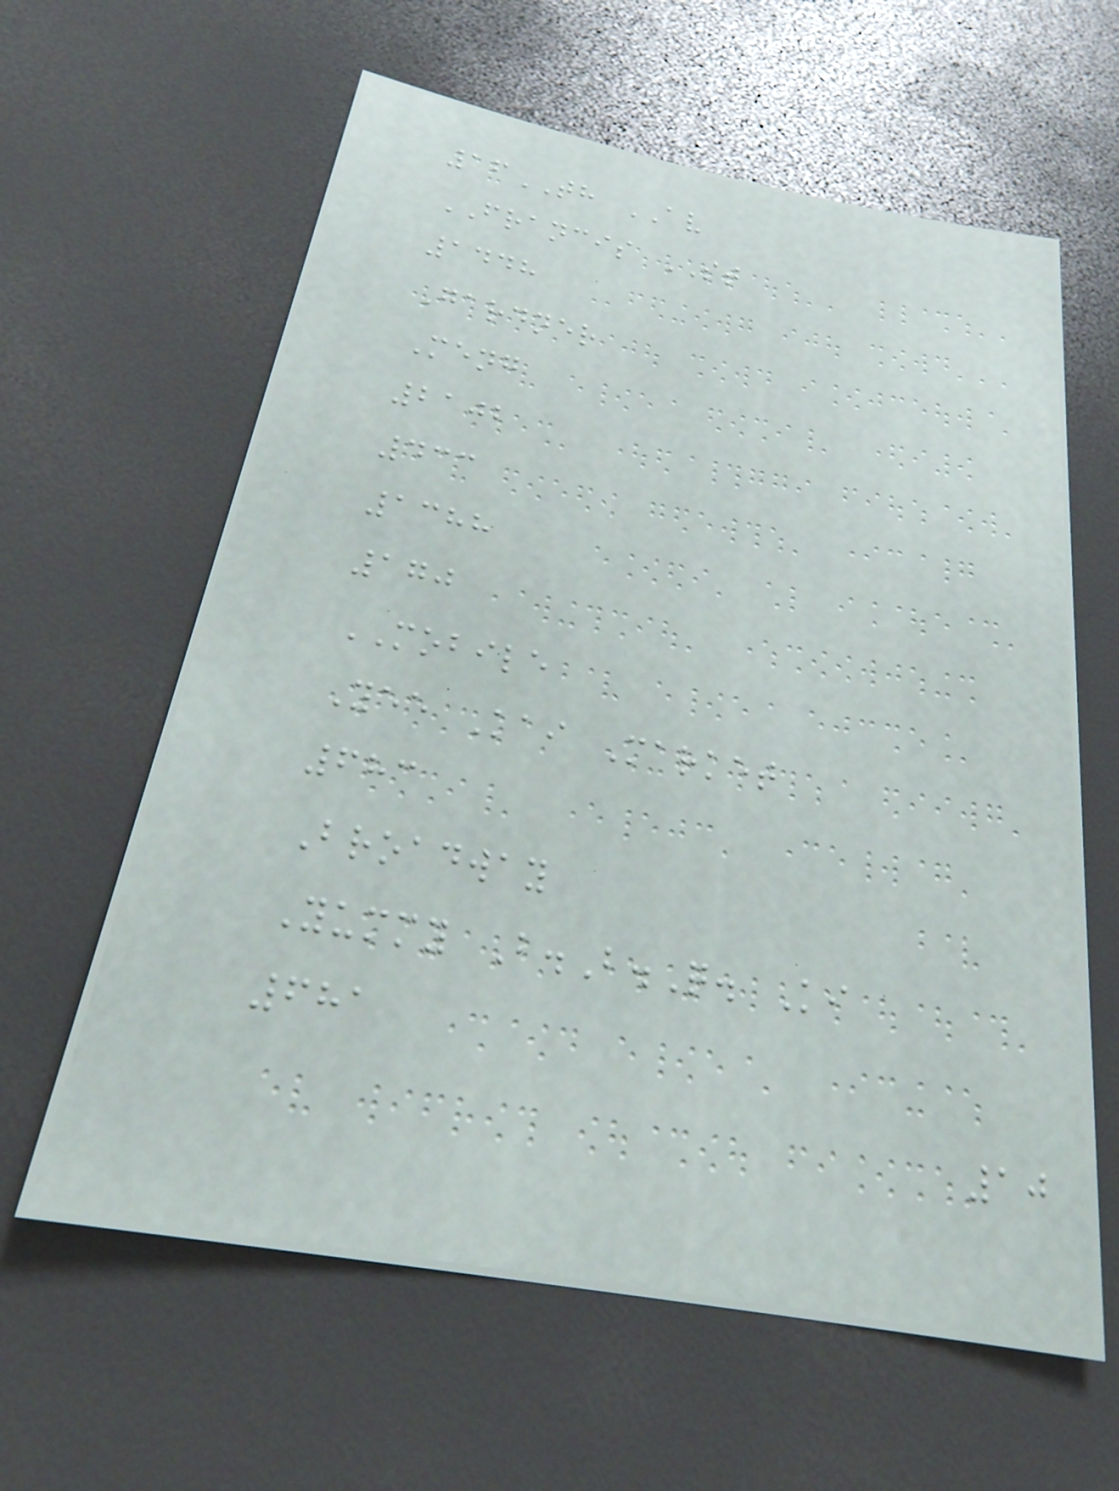16TH AV
FRANCIS ST
1448
Gardner
Meng
2102
433
1388
170
MOBILE
Yee Kai Market
683
Broadway
Yummy B.B.Q. Ki
681
10
